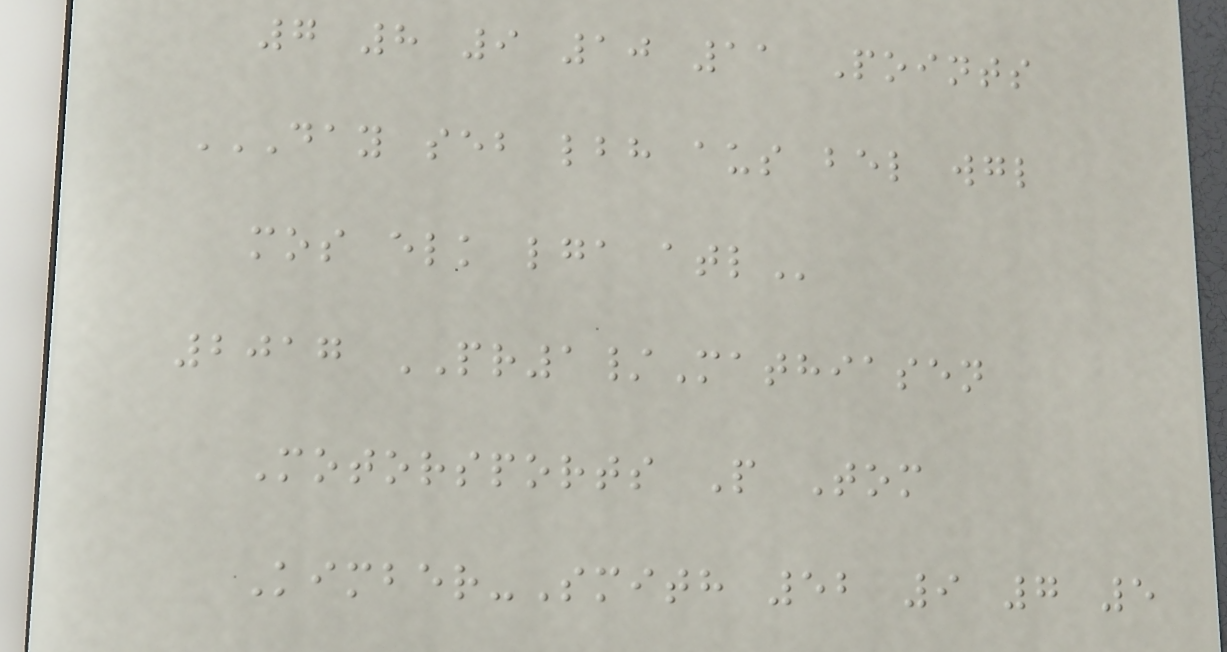7 8 9 10 11 Points
DAY SEB LBH AUS BEL WGL
MOS ELK LGA ATL
2017 PR1/Mathiasen
Motorsports P Tom
Kimber-Smith 52 9 7 5
